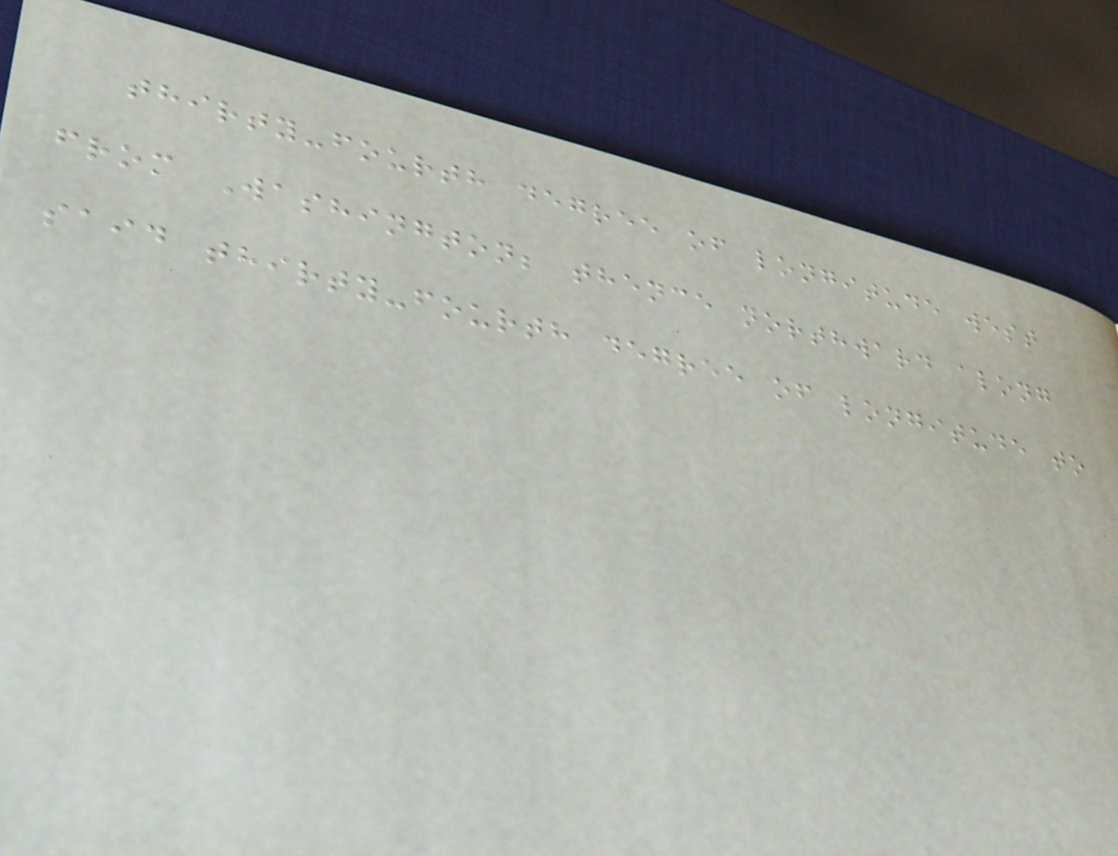thirty-fourth degree of longitude west
from Washington; thence northward along
said thirty-fourth degree of longitude to
